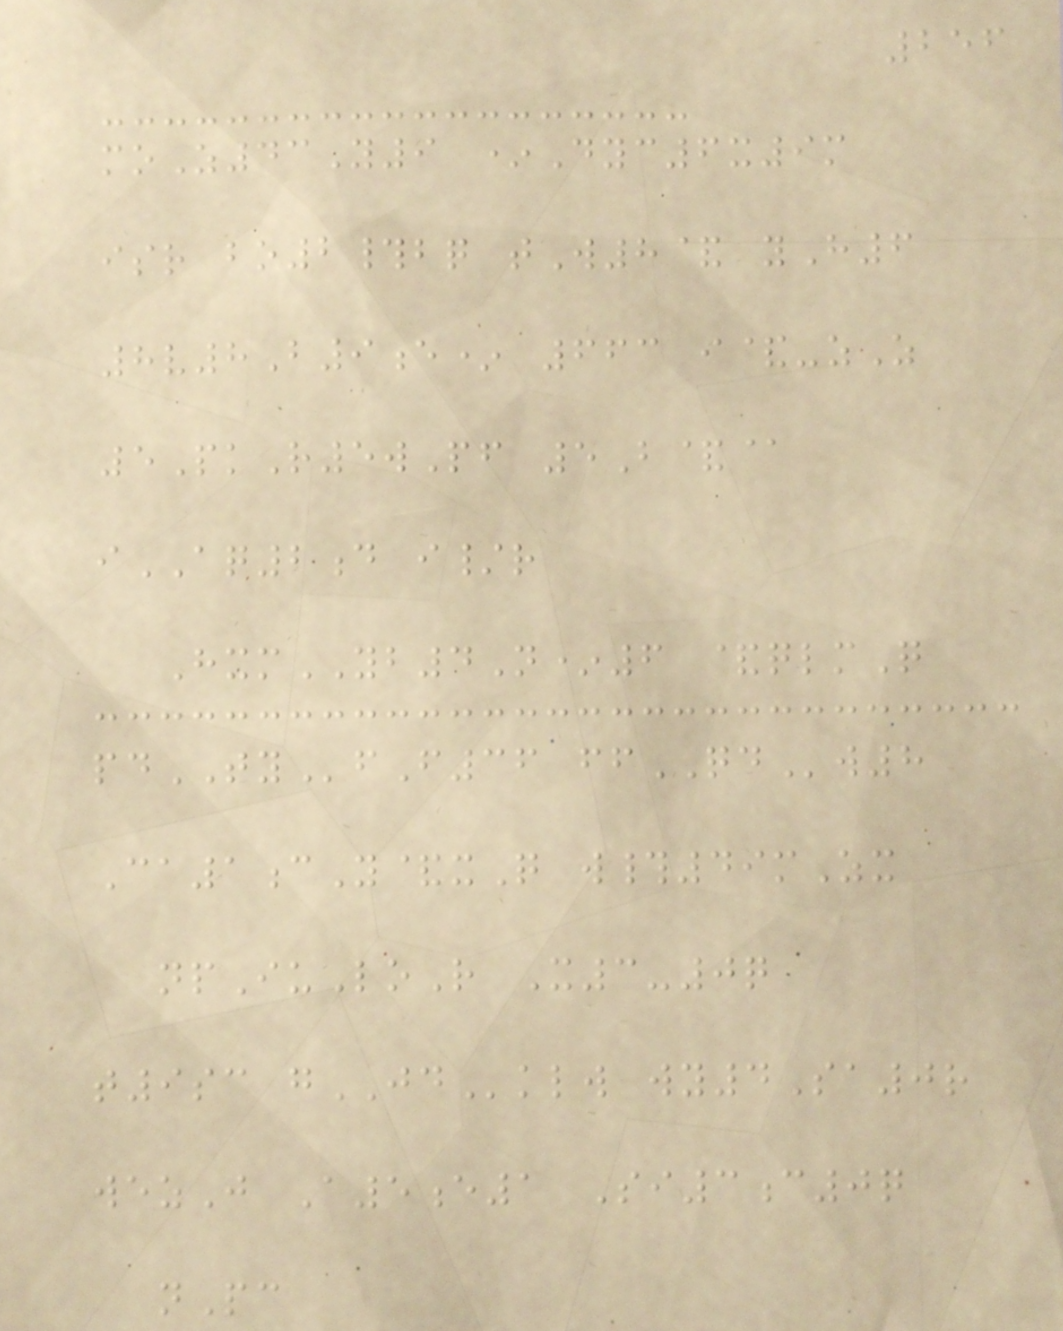256
moZ43Y9 *Dyc6x9m
isr bo2#bq tW8& yH6
8v8B9e* 663 i&-zZ
5PkR5wPf 5B&@
iAQ2d i/r
HxmYB4N*6 &qlmQ
pdTYfF36 ffQDw8
Ca1cY&xQ w#49mZx
npIuLoR X3-0q
t9sc gJDklw wy4Sa0r
wezJ A5e1 Si3c0q
nPc
